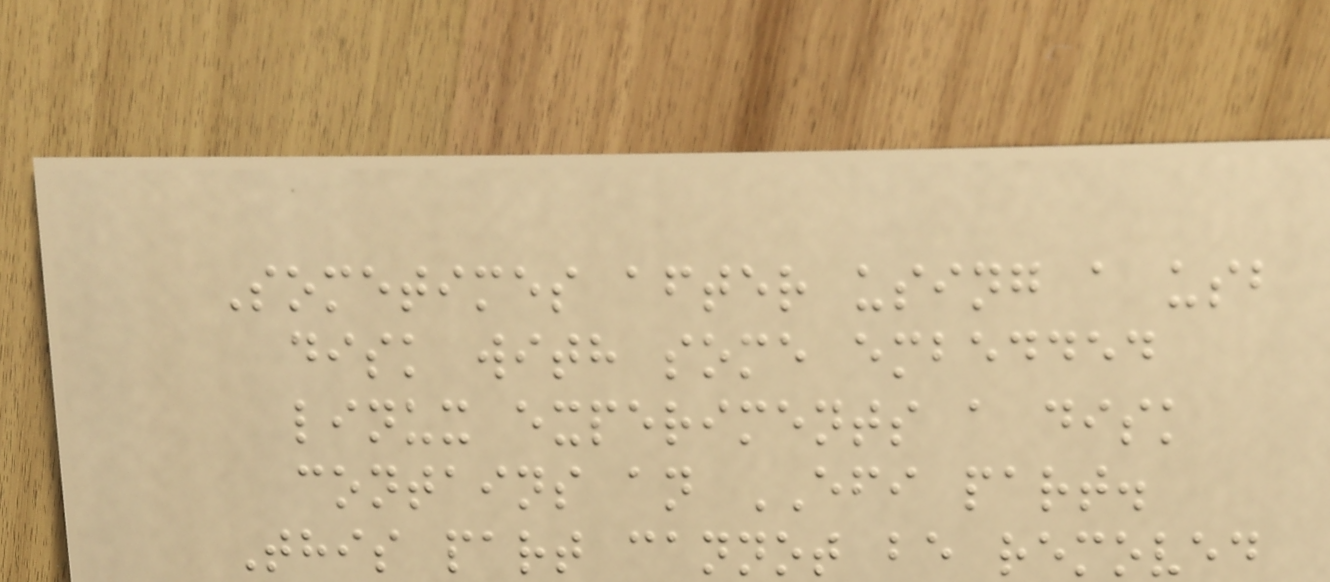Sometimes after using a usb
disk with some embedded
linux experiments a disk
contains an EFI part.
This part cannot be removed
